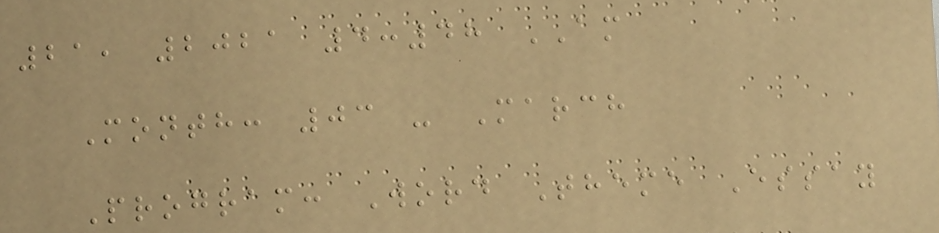21, 2021 4:48 AM
Month: 03 - March
Program: Word Theme Essay
